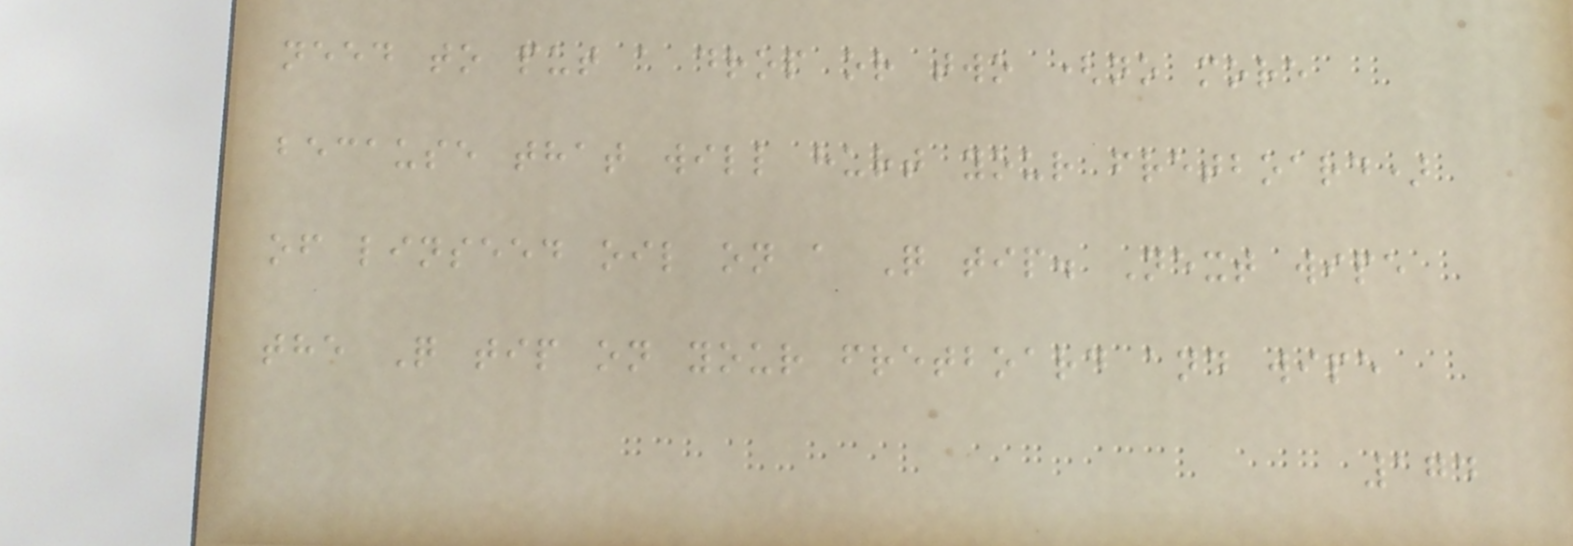need to put a drop or two (no more
because that will hurt your fretboard)
of linseed oil on a Q tip. Next wipe
the Q tip on your fretboard and wipe
174
